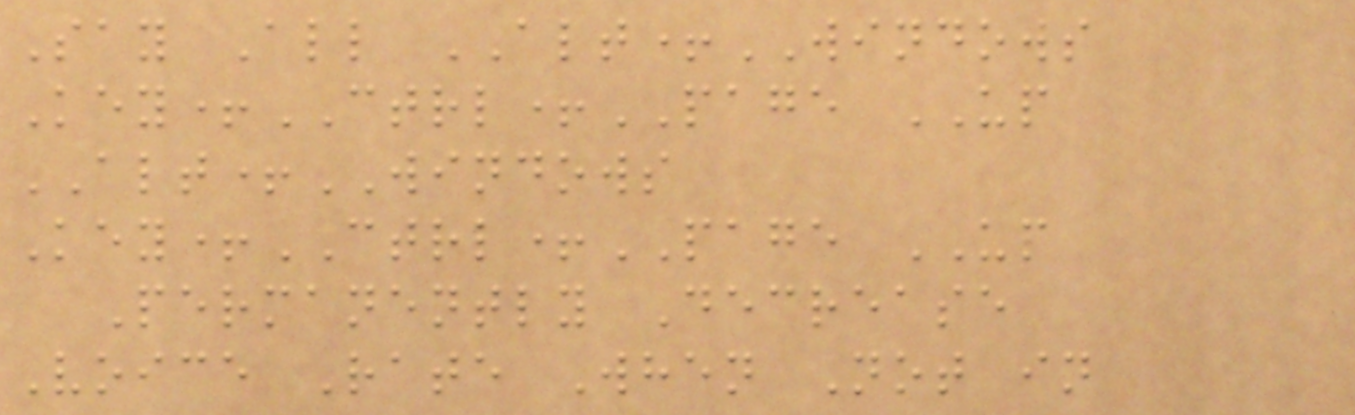Say All ALT+WINDOWS
Key+CTRL+PAGE UP
ALT+WINDOWS
Key+CTRL+PAGE UP
Permanently Decrease
Voice Rate When Not in
